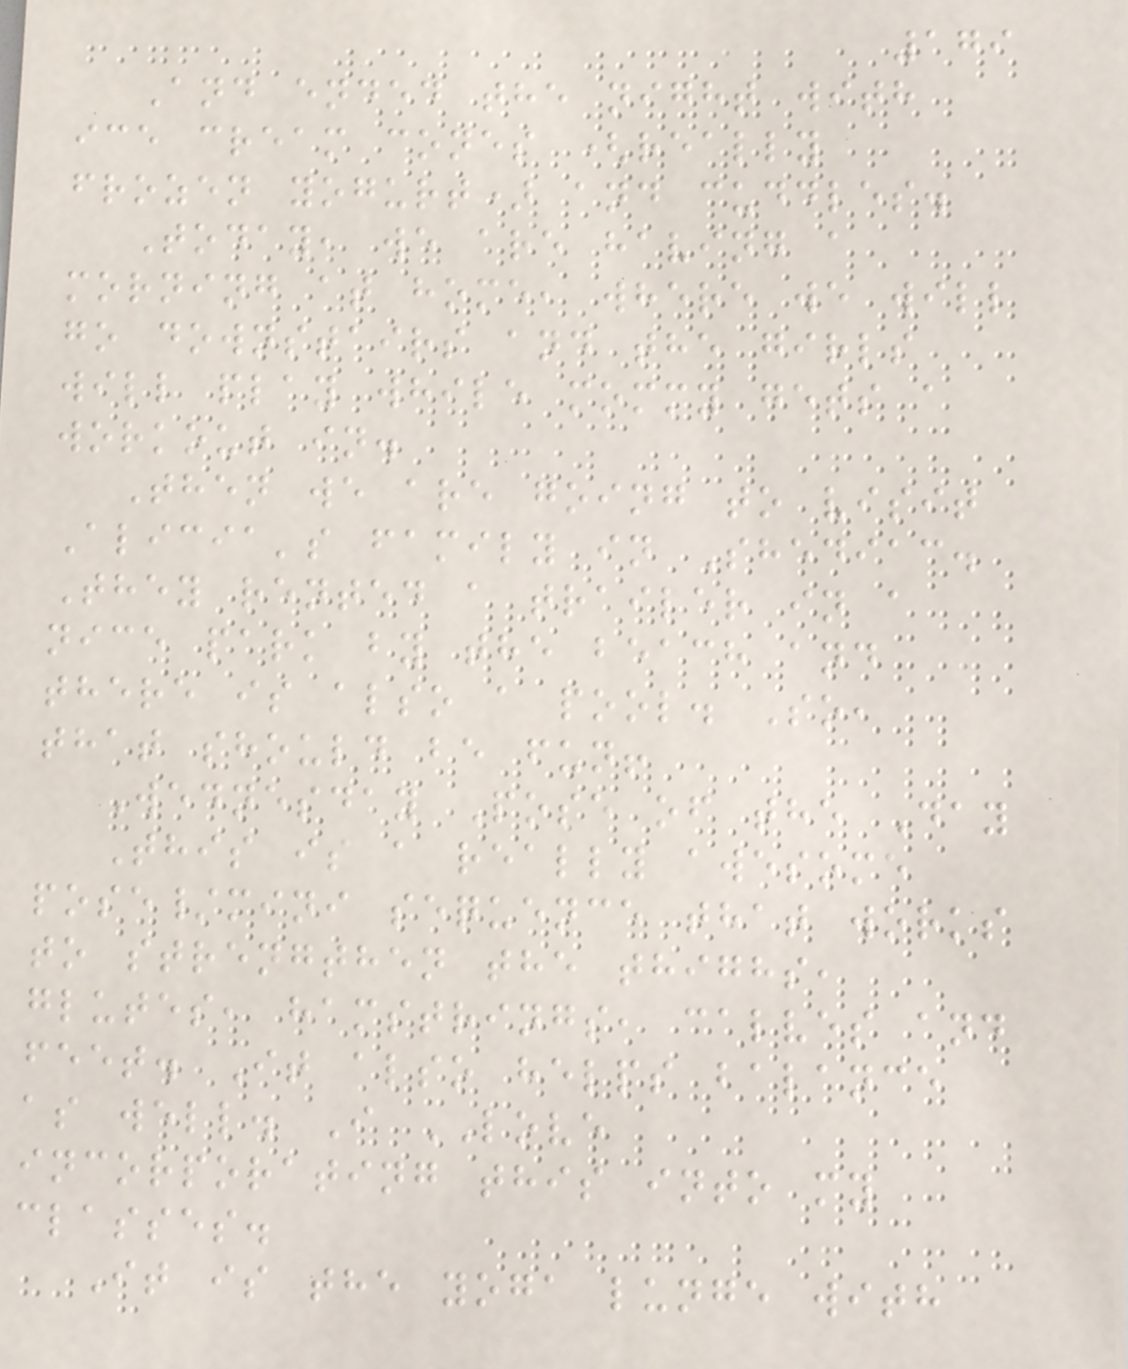179
And ended the night with
ice cream cones (really
frozen yogurt) and cuddles.
Today, we are having a
morning at home, where we will
go downstairs and the girls
will play while mommy gets a
workout in.
Then we are going to visit
Alicia's family in Shediac.
They rented a trailer in a
nice park by the beach and
there is also a pool. So,
that should be fun!
Wednesday Pose of the Day
This is a really awesome
pose/mini sequence that works
to strengthen the thighs,
glutes, hamstrings, calves and
feet. It also helps balance
as well. I LOVE
incorporating this into my
classes.
It is the yoga lunge with
